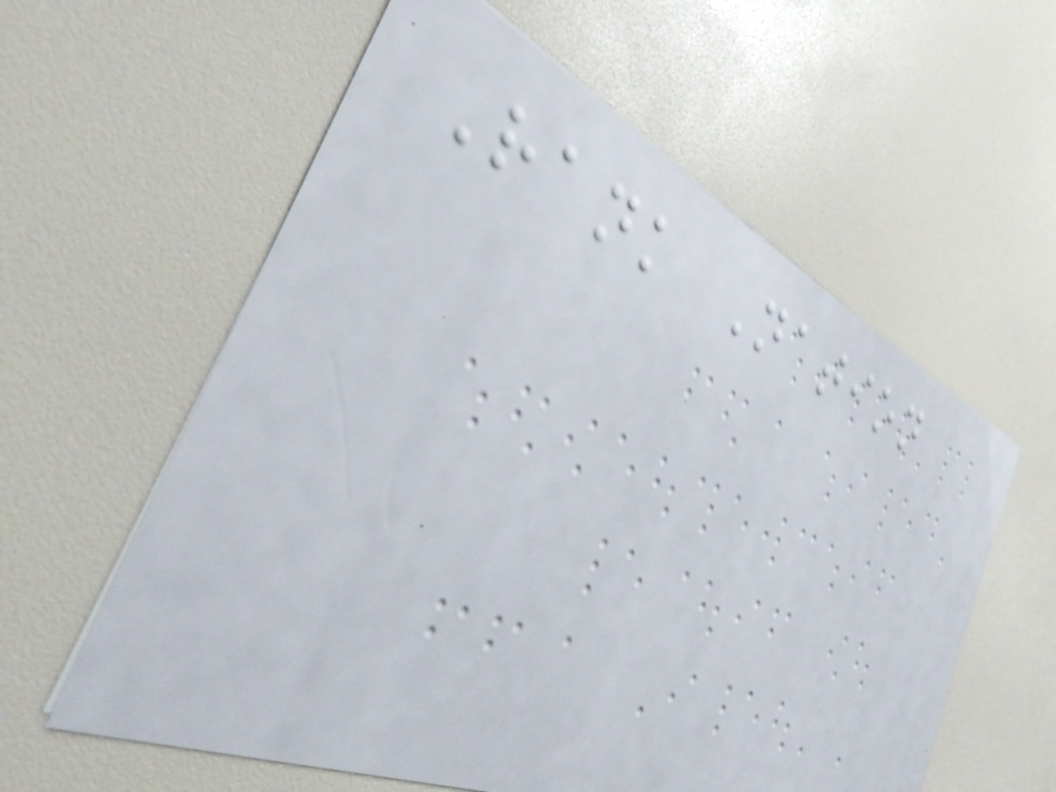Rank Nation
